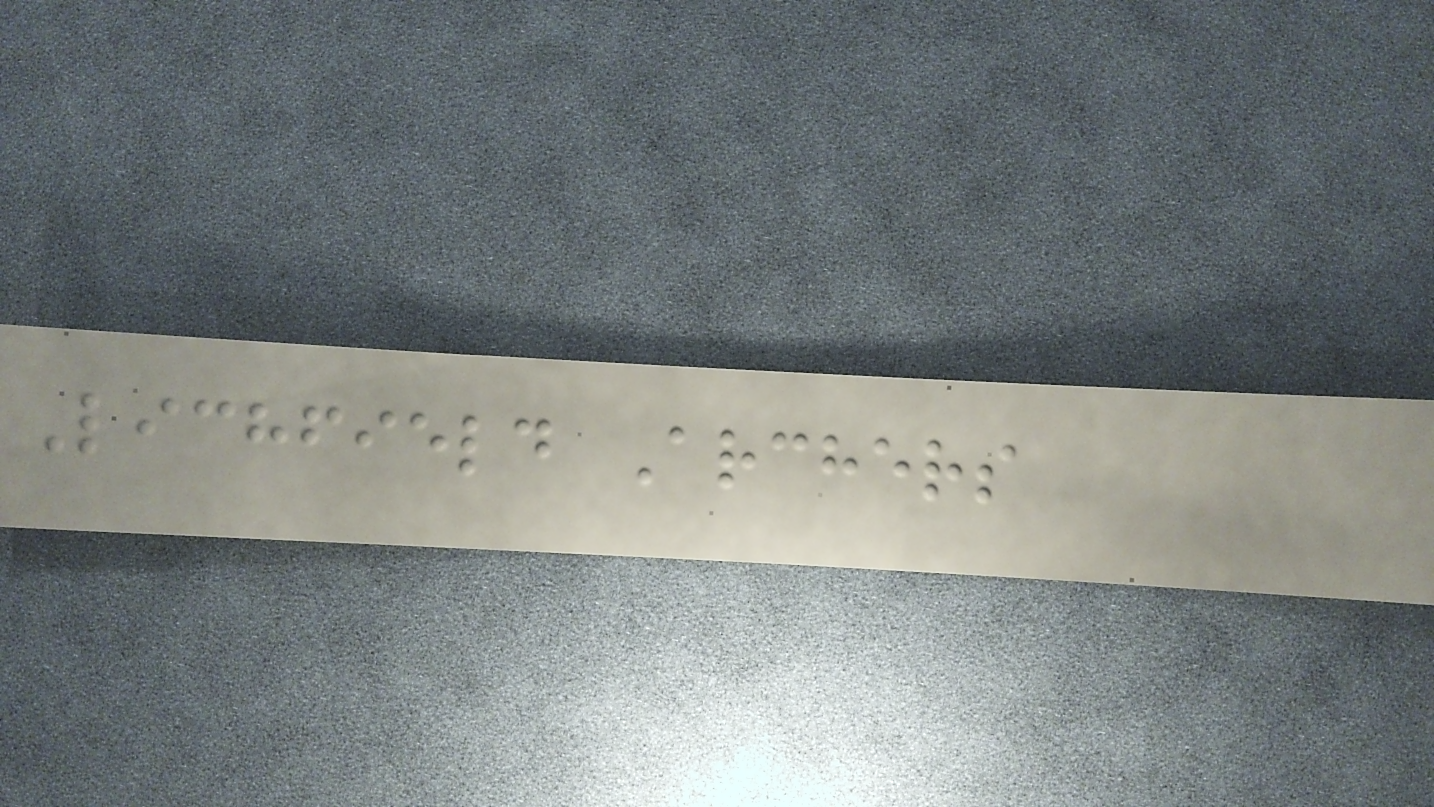Lichfield Archers
